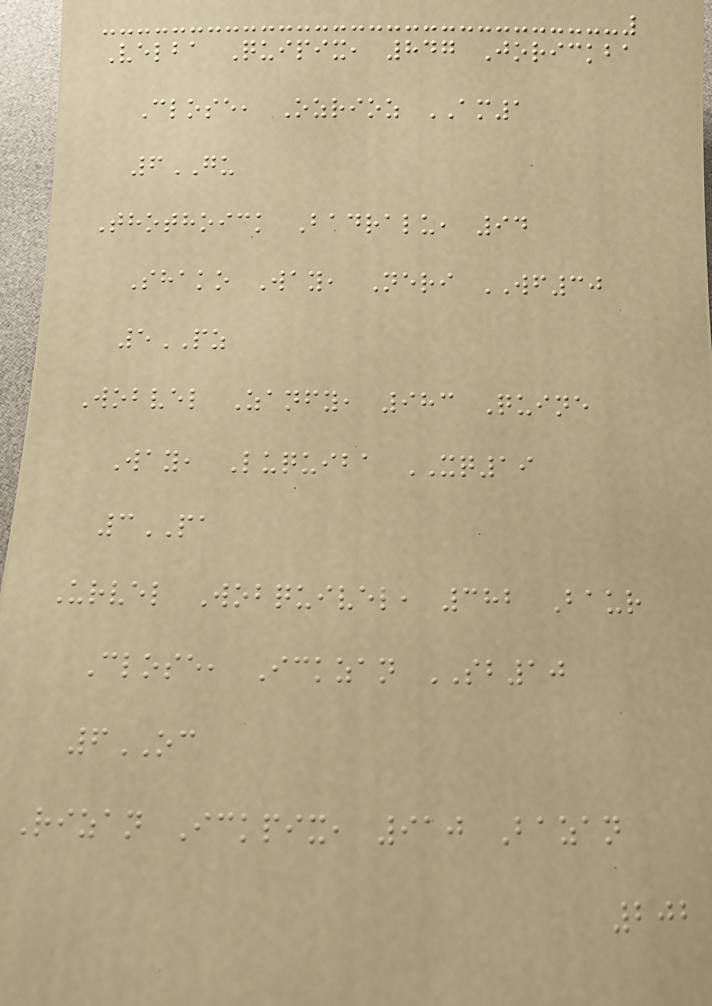Velba Quipix, 847 Jorickba
Close, Ozrioz AM1
6GU
Thothoick Badralu, 94
Shako Way, Neri WF30
5PZ
Wobvel Zanfy, 983 Quine
Way, Luquiba XQ19
3PA
Urvel Wobquivel, 382 Baur
Close, Ickzan SB10
6OC
Rizan Ickpix, 910 Bazan
202
